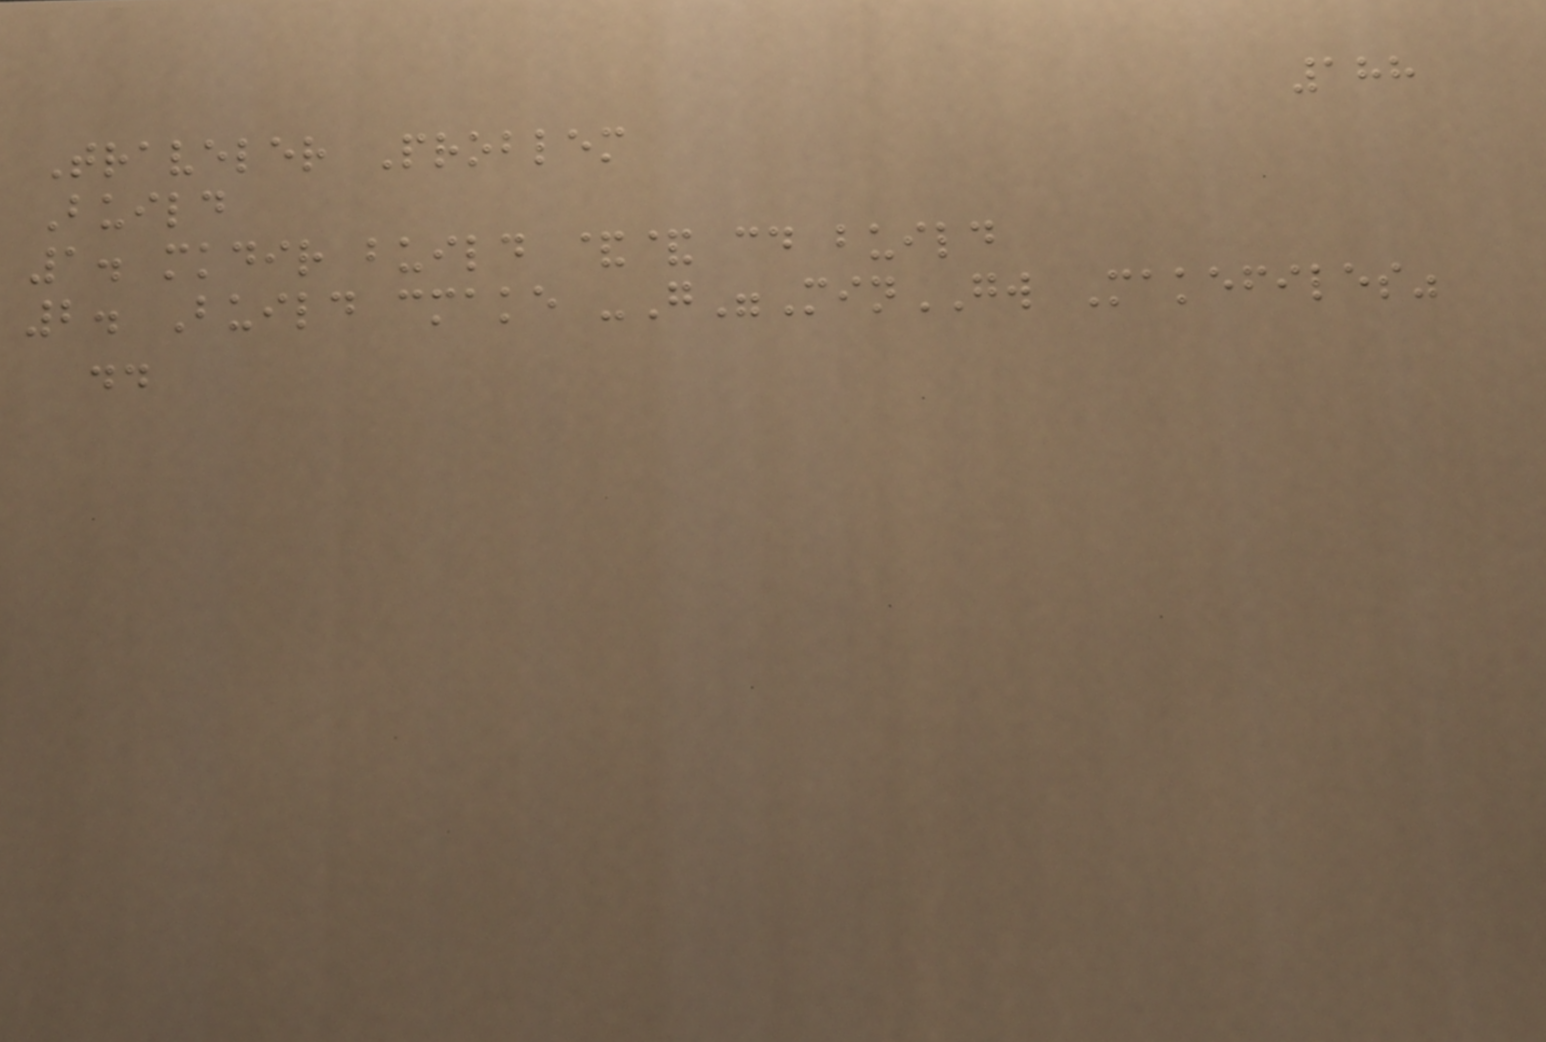188
Traveler Problem
Build
1. mkdir build && cd build
2. Build cmake -G"MinGW Makefiles"
..
